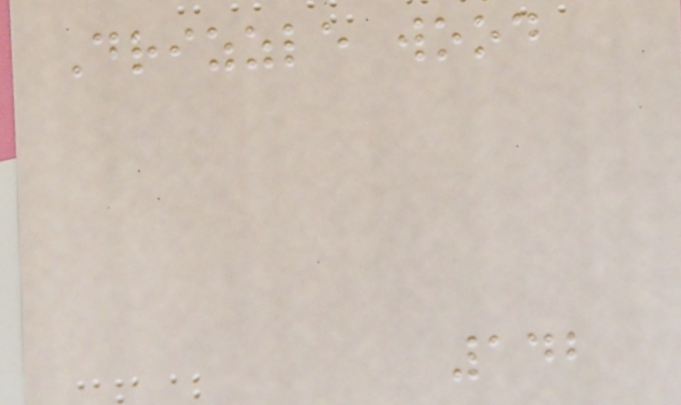Drizzle wood
142
